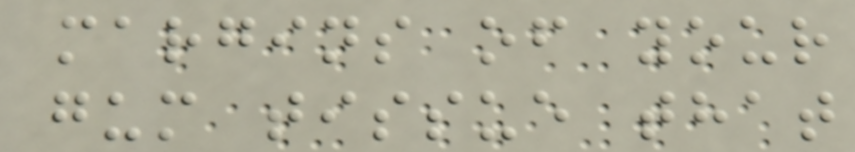margins of your
gum tissue that
